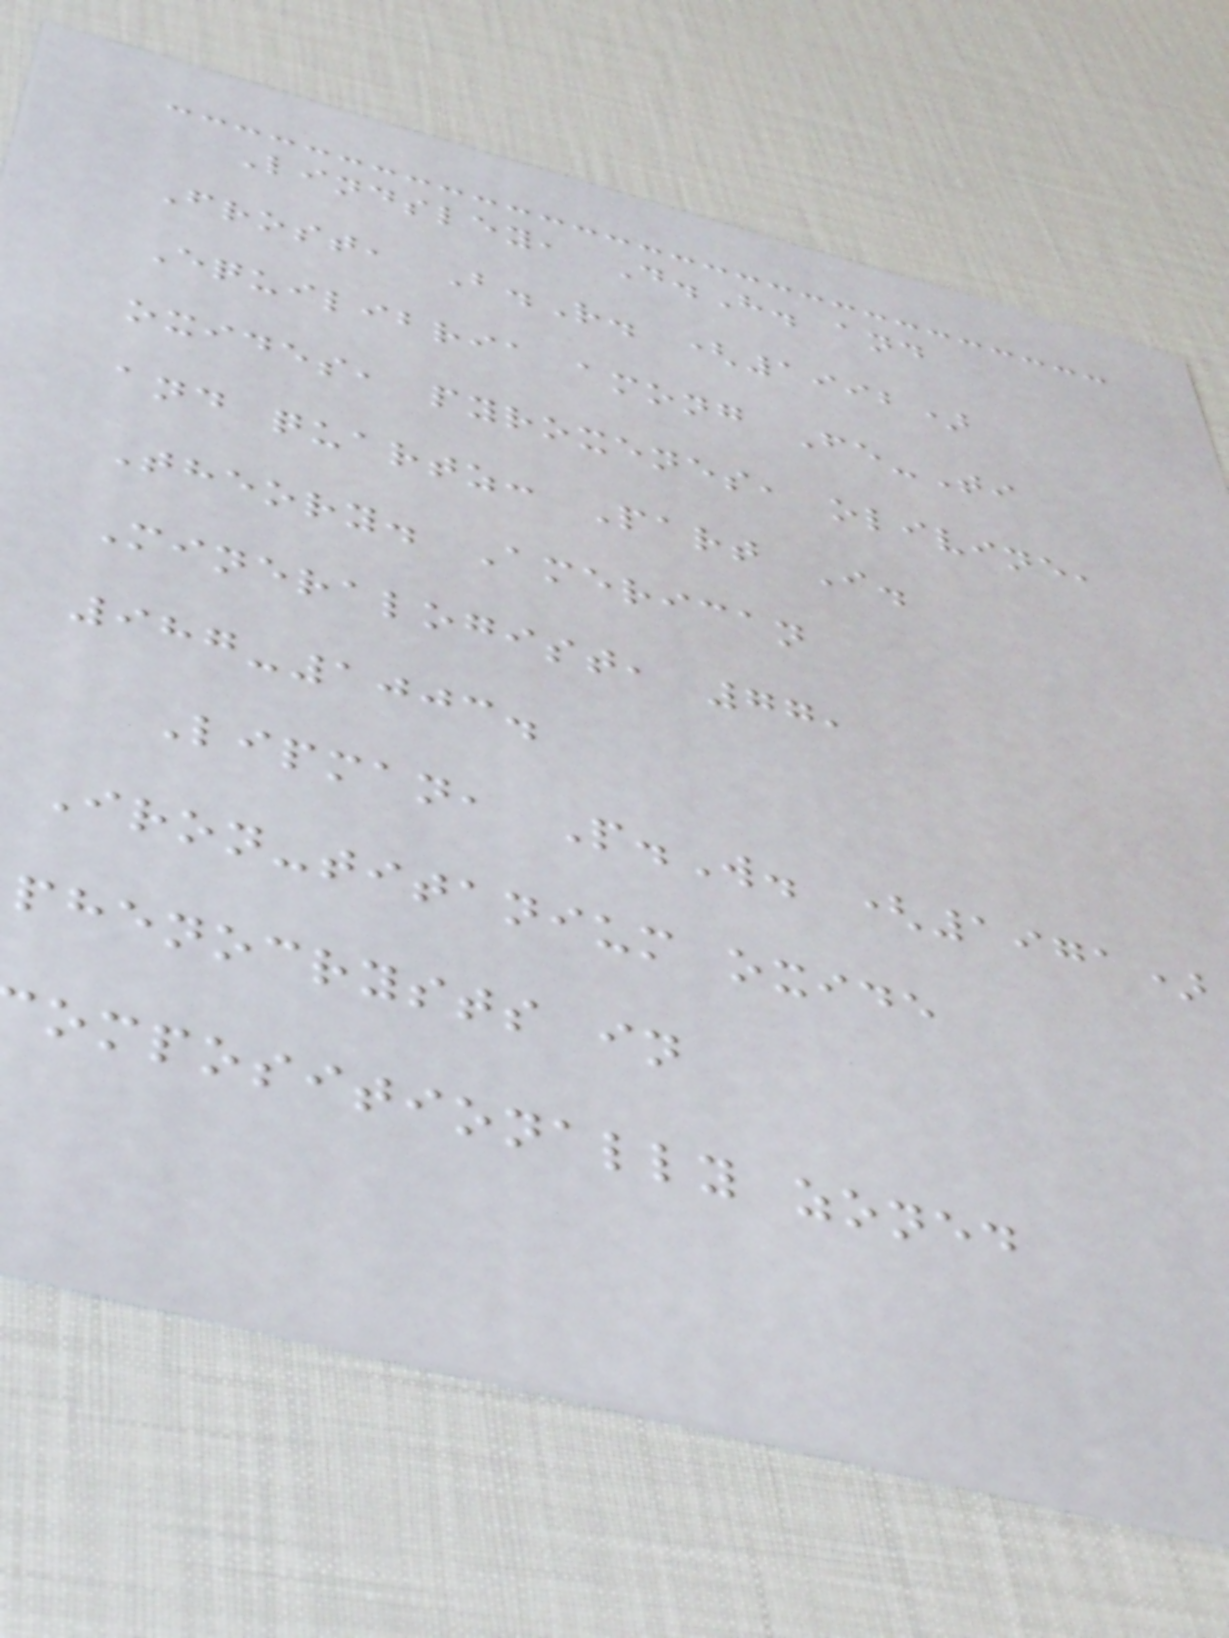Lindsley, D.H. and
Frost, B.R. (1992)
Equilibria among Fe-Ti
oxides, pyroxenes, olivine,
and quartz: Part I.
Theory. American
Mineralogist, 77,
987-1003.
Lipman, P.W. (1971)
Iron-titanium oxide
phenocrysts in
ompositionally zoned
